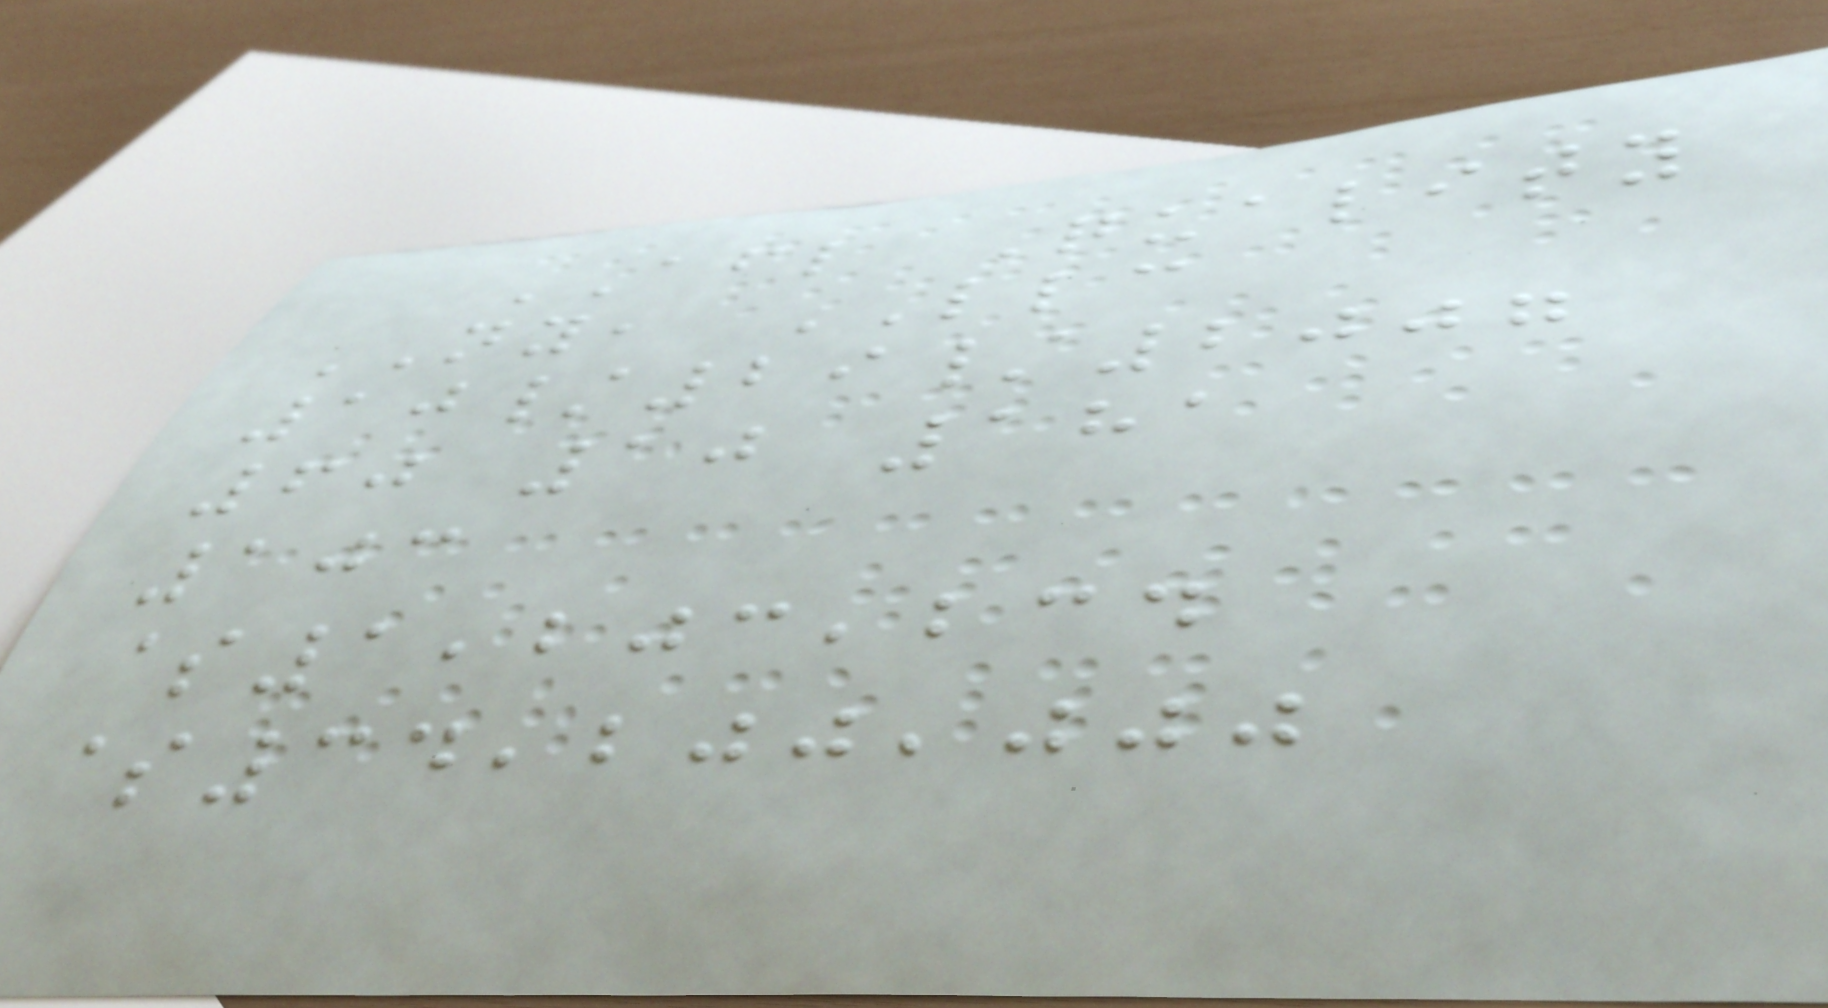AFL Quality
NY, LLC
10/29/2007
60 10 181
103
$1,203,234
$34,200,000
